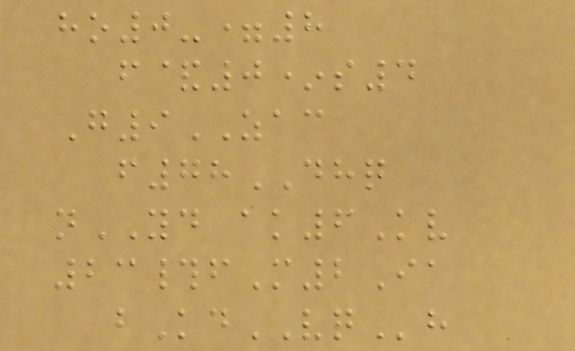ho0-=8
f&0*s4
G9ZAC
f78DHQ
nYD ak6Kv
23#fM2Ia
bKdVQh
